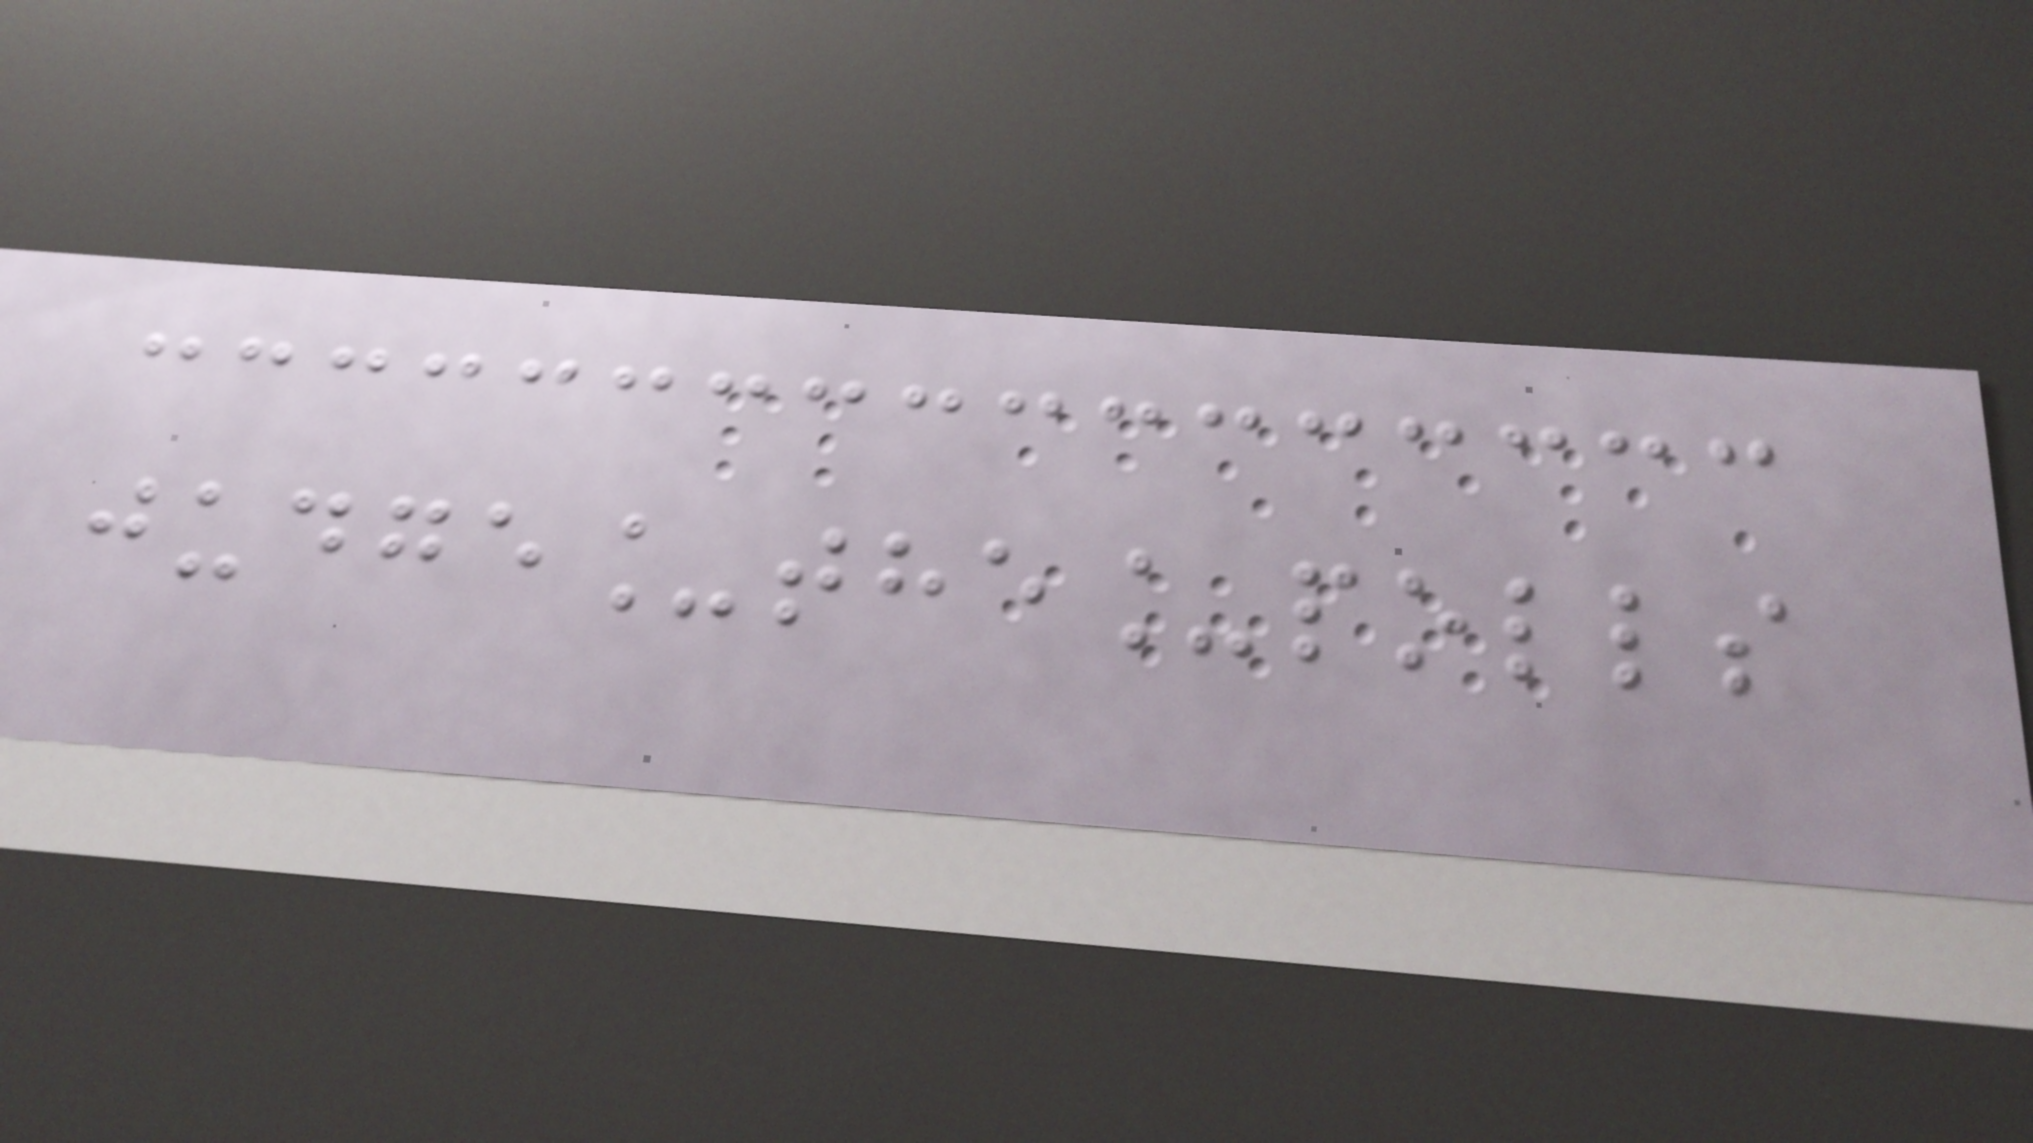judge_the_polls
